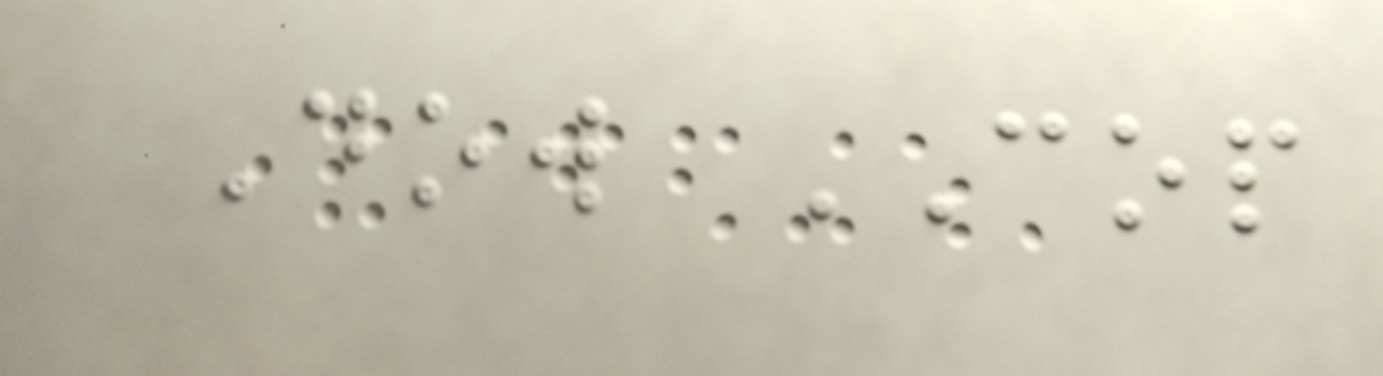Dow COP
